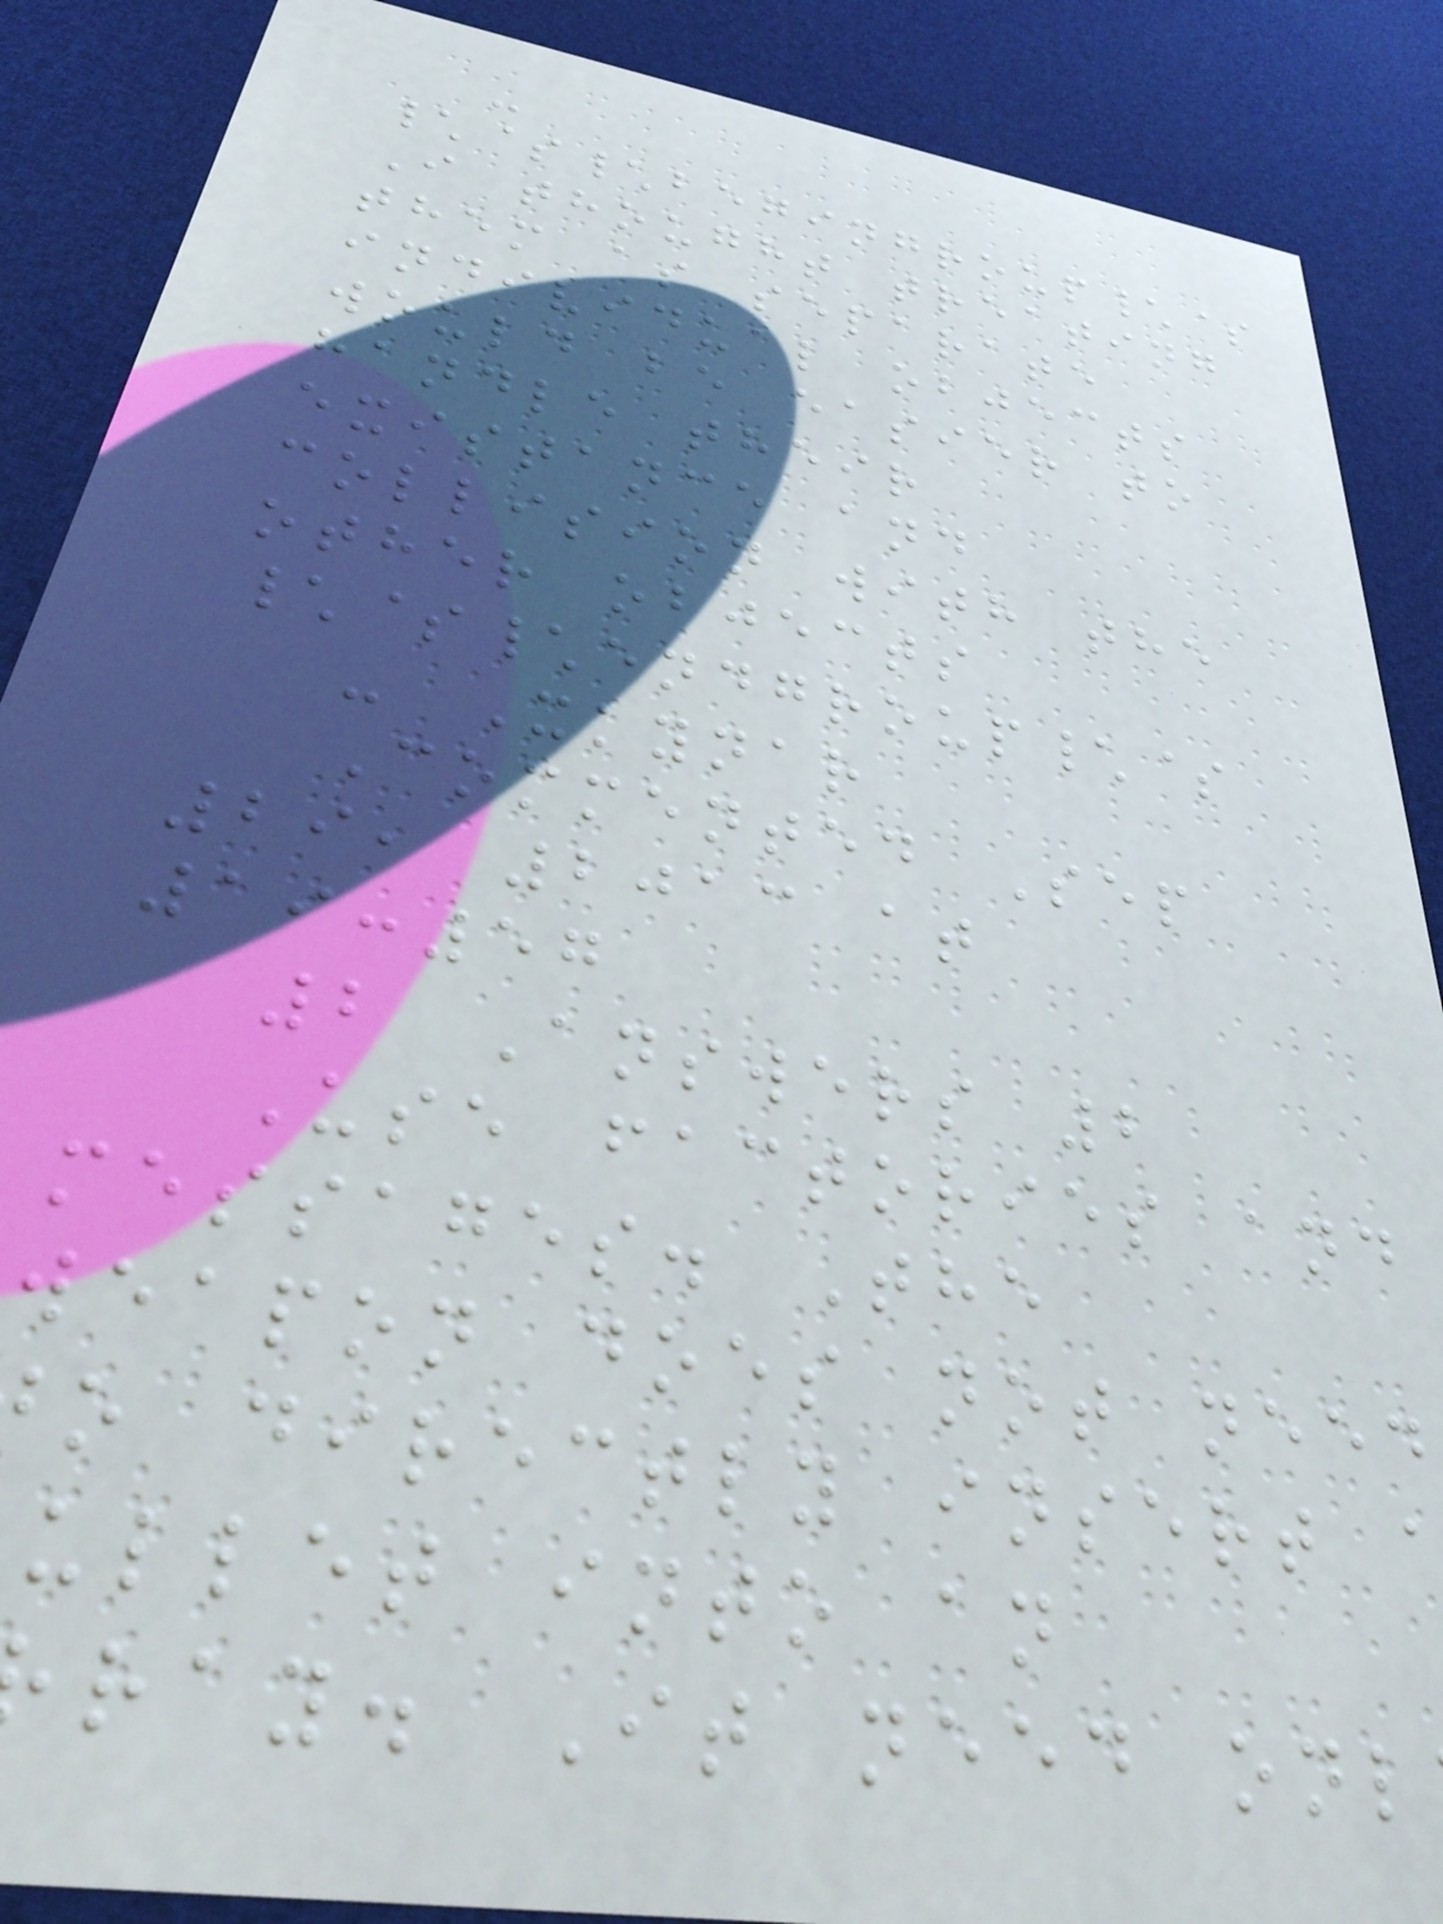-
\$\begingroup\$
I thought treating
them as separate
individual objects
would be easier to
handle their
existance and
collision with the
other objects
\$\endgroup\$
- Xkynar
Commented Sep
29, 2013 at
19:57
2 Answers 2
Use factories and
messages. The
weapon does not need
o directly insert
ullet into an
ray. It need onl
